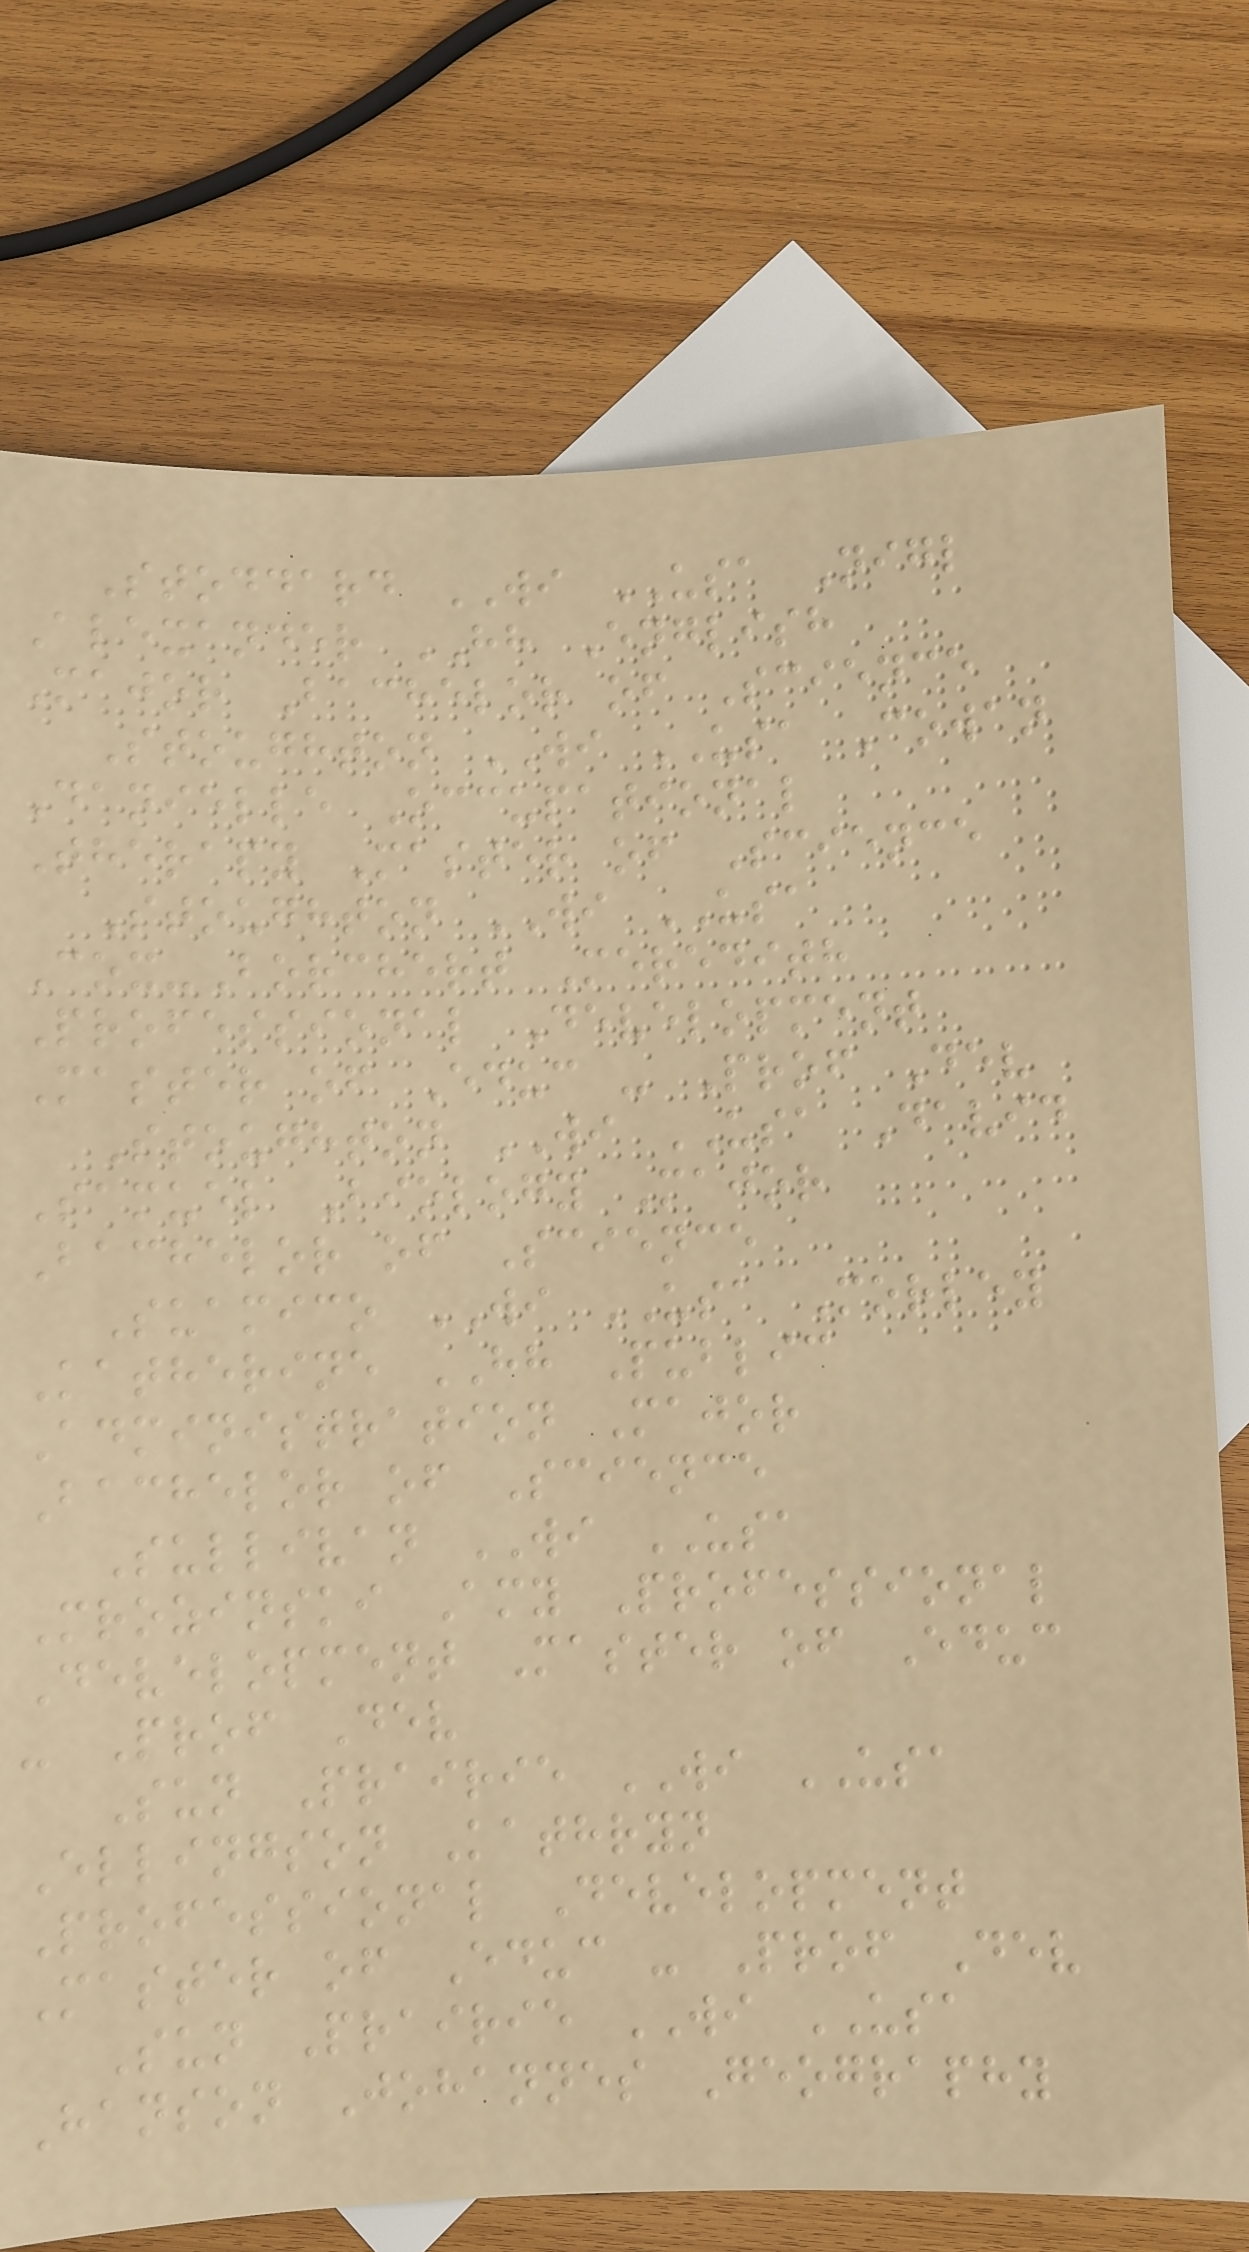Stoddard WI USA Nigl
Alexander HH English
Major Bachelor of Science
Stoughton WI USA Cowan
Danielle Occupational
Therapy Master of Science
Stoughton WI USA
Cox-Borchert Meredith
Professional Development
Master of Educ - Prof Dev
Stoughton WI USA David
Samuel Biology Major
Bachelor of Science
Suamico WI USA Morley
Katherine HH Public
Administration Major
Bachelor of Science
Sullivan WI USA
Mrozinski Amy Professional
Development Master of Educ
- Prof Dev
Sun Prairie WI USA
Ellingson Kathryn
Professional Development
Master of Educ - Prof Dev
Sun Prairie WI USA
Hanson Johannes Geography
